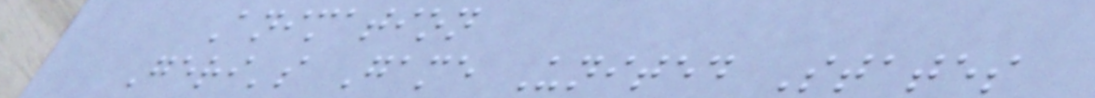Animation
Geri's Game United States
